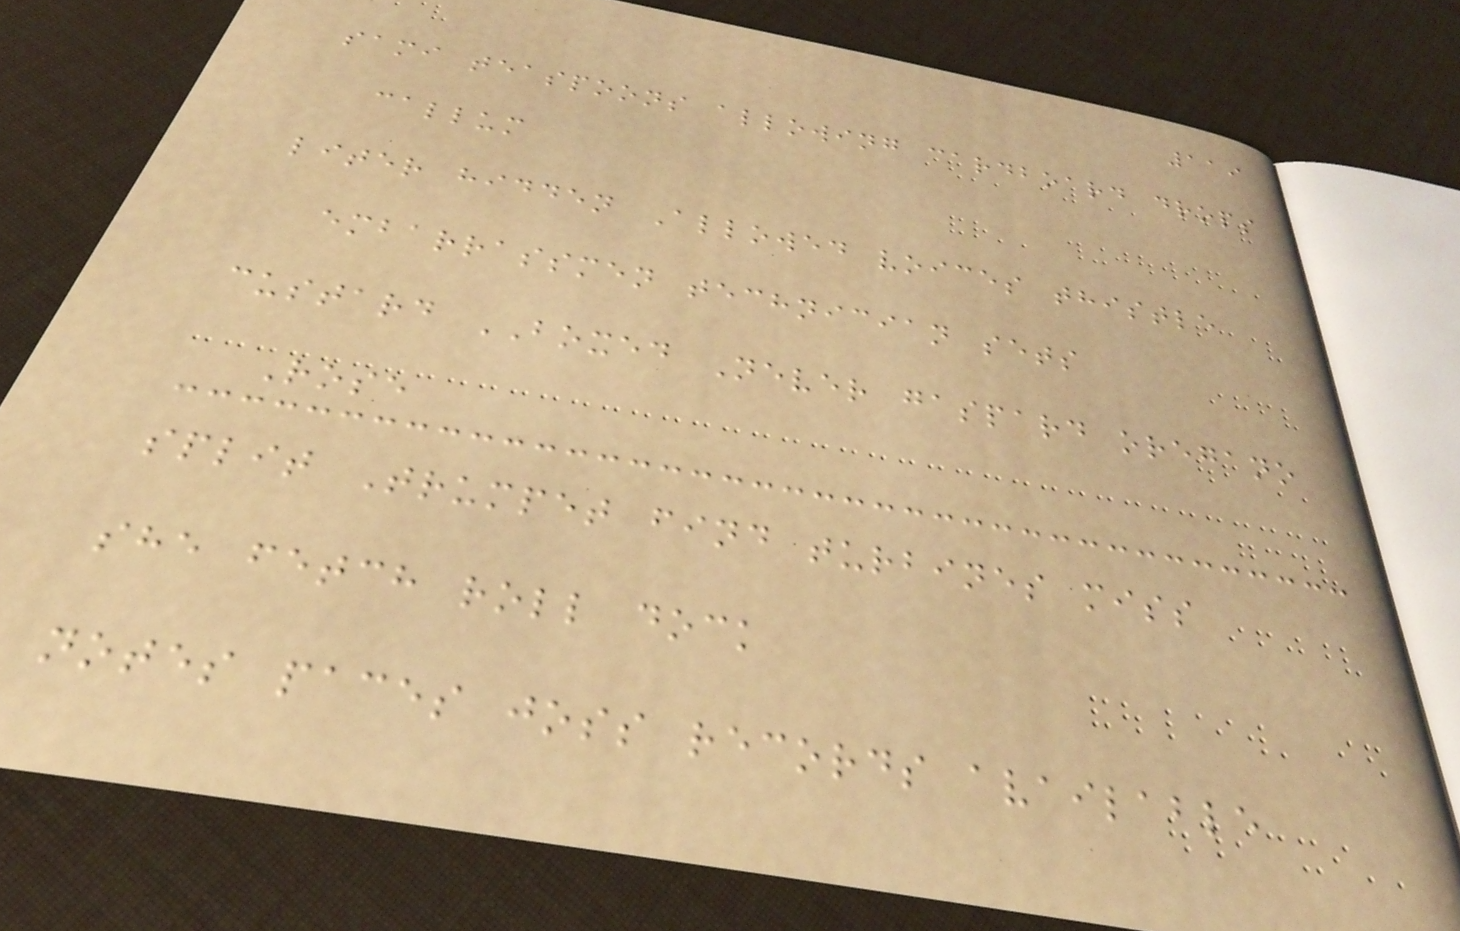119
sami teaspoons allowing cardboard drops
callum
liter hidden Allowed voices thistle
embarrassmen technician sets
custard BOXED Never gaspard oregano
Rose
split Trumpet find turbines miss
she fetch roll dock
notes paces joss records available
